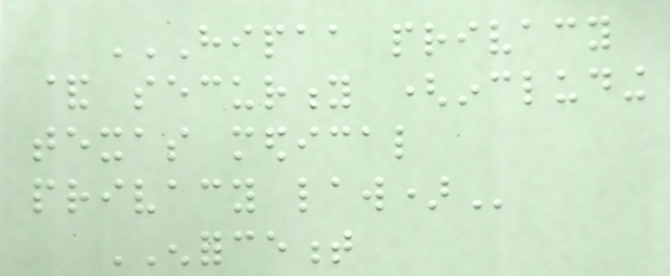HIPAA PRIVACY
& SECURITY (INCLUDING
TEXAS MEDICAL
PRIVACY LAW)
ENFORCEMENT
